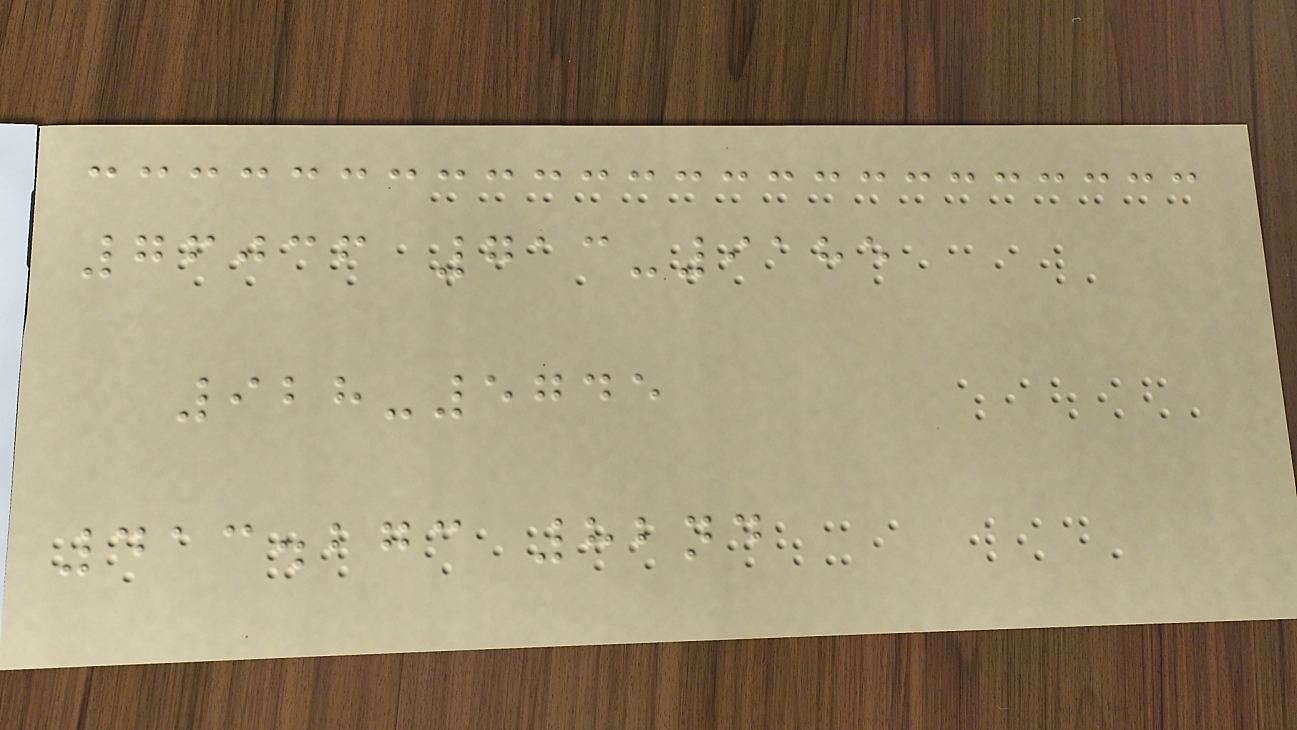76036 713-9185
928-5745
413.273 82nd
